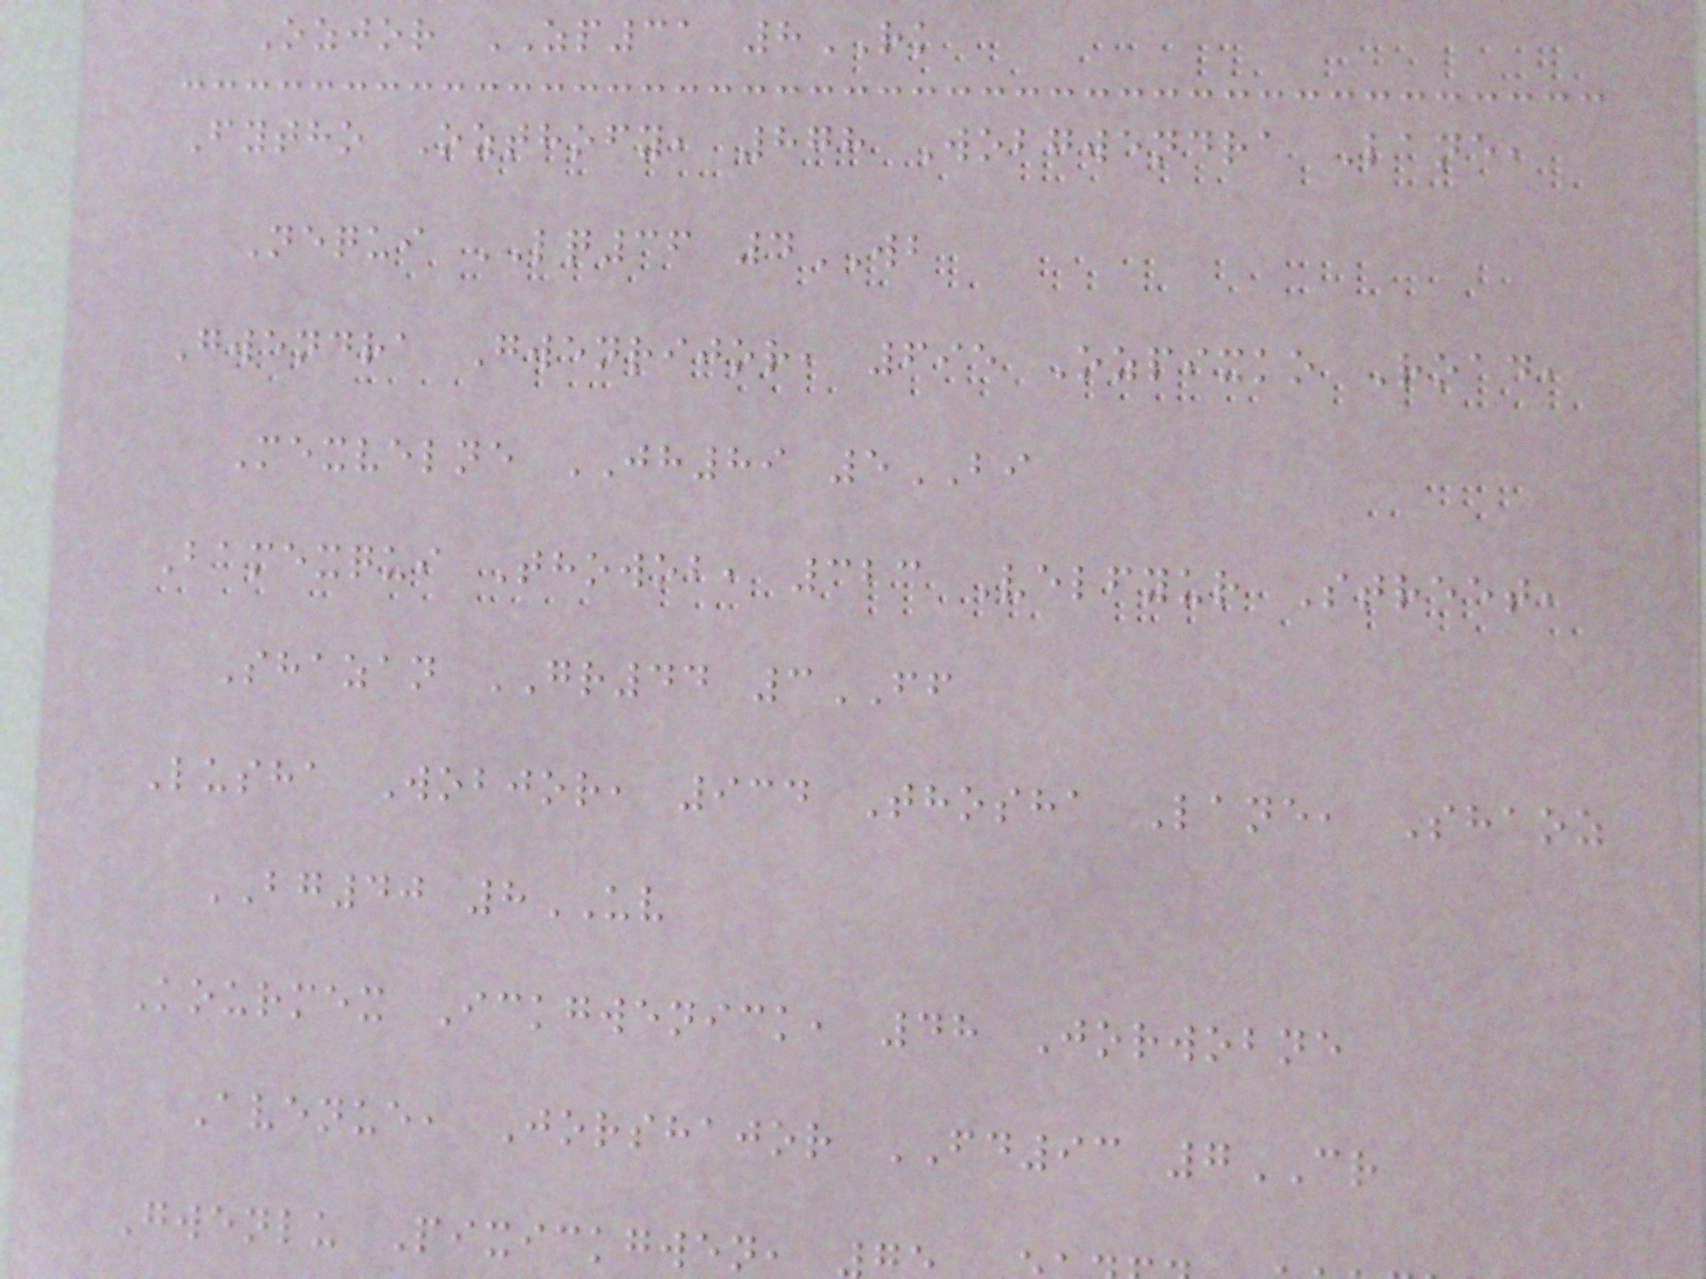Ozjor ZP31 8RK
Fytho Ozthofy, 878 Wobgwendra Lane,
Nequi LQ36 4WB
Gwendra Gwenrijor, 695 Ozpixko Road,
Mexvelne JH89 5BI
Bamexqui Thowob, 323 Velfyur Street,
Shazan GR44 3FF
Lusha Wobjor, 934 Thosha Lane, Shaoz
BG40 8UV
Kourmex Ickgwenick, 48 Jorwobne
Avenue, Jorshajor FD93 7CR
Gwenlu Pixickgwen,
